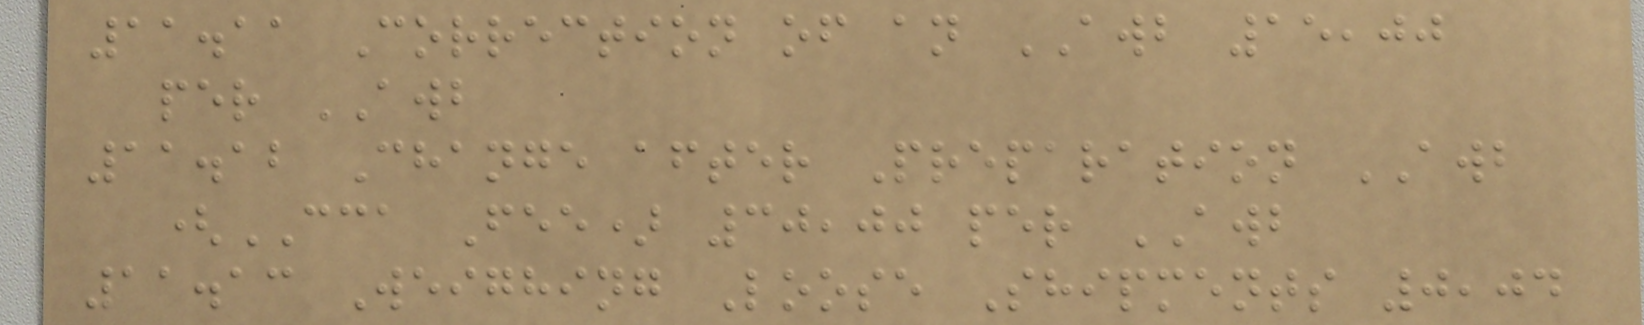11.11 Correction of an AWB 15,00
per AWB
11.12 Change after Preparation AWB
(CCA Fee) 30,00 per AWB
11.13 Weighing Loose Shipments 0,04
